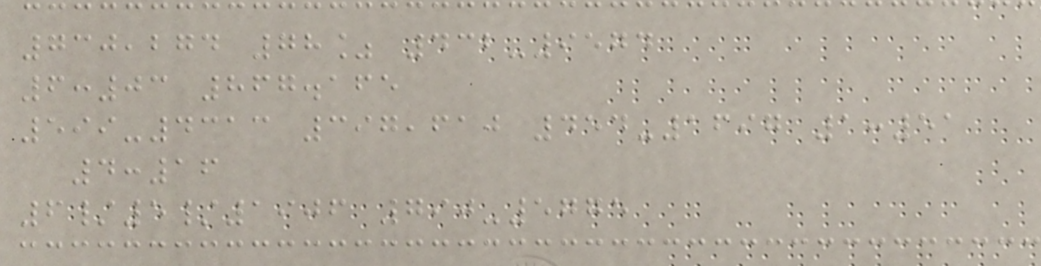730,274 78% 432-9574
6:03 867.165
599-4313 397,610 454-1697 1:51
4:16
6/5/1906 790-5775
